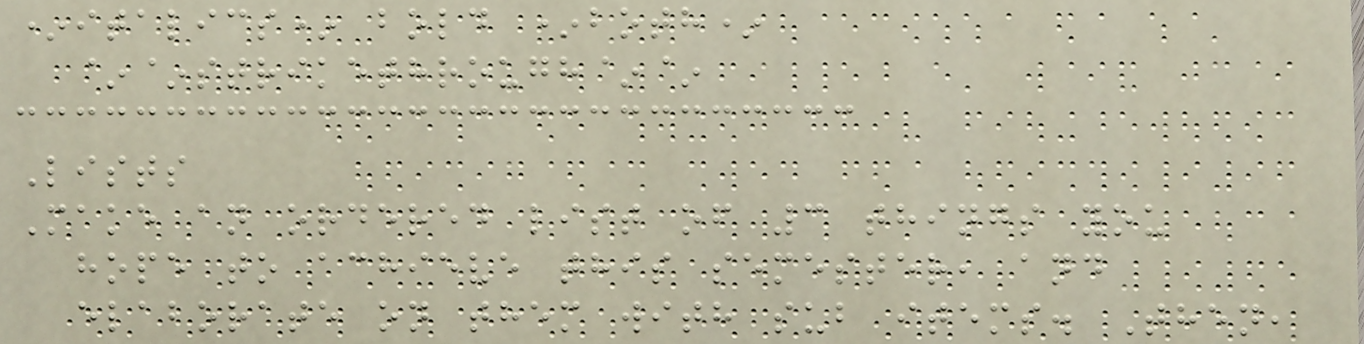*italics* bold *both*
~~strikethrough~~
Lists
Make an ordered list of 3 things you
hope to achieve this semester, and
elaborate on them with sub items. Then,
